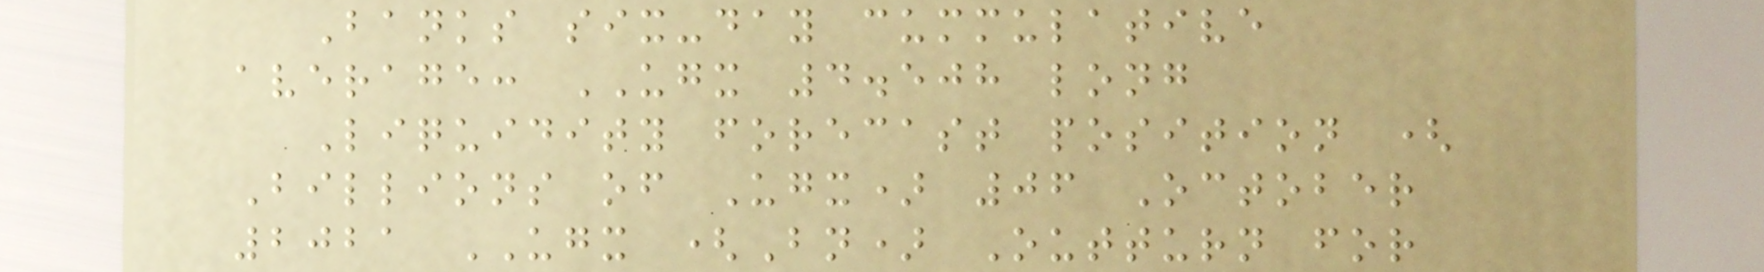Banks six-day cummulative
average: UGX 4.508 long
Liquidity forecast position (
Billions of Ugx) 06 October
2021 UGX (Bn) Outturn for
